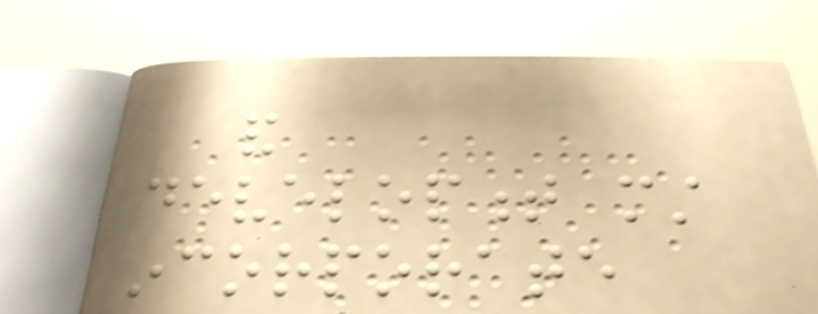and
development must
incorporate
